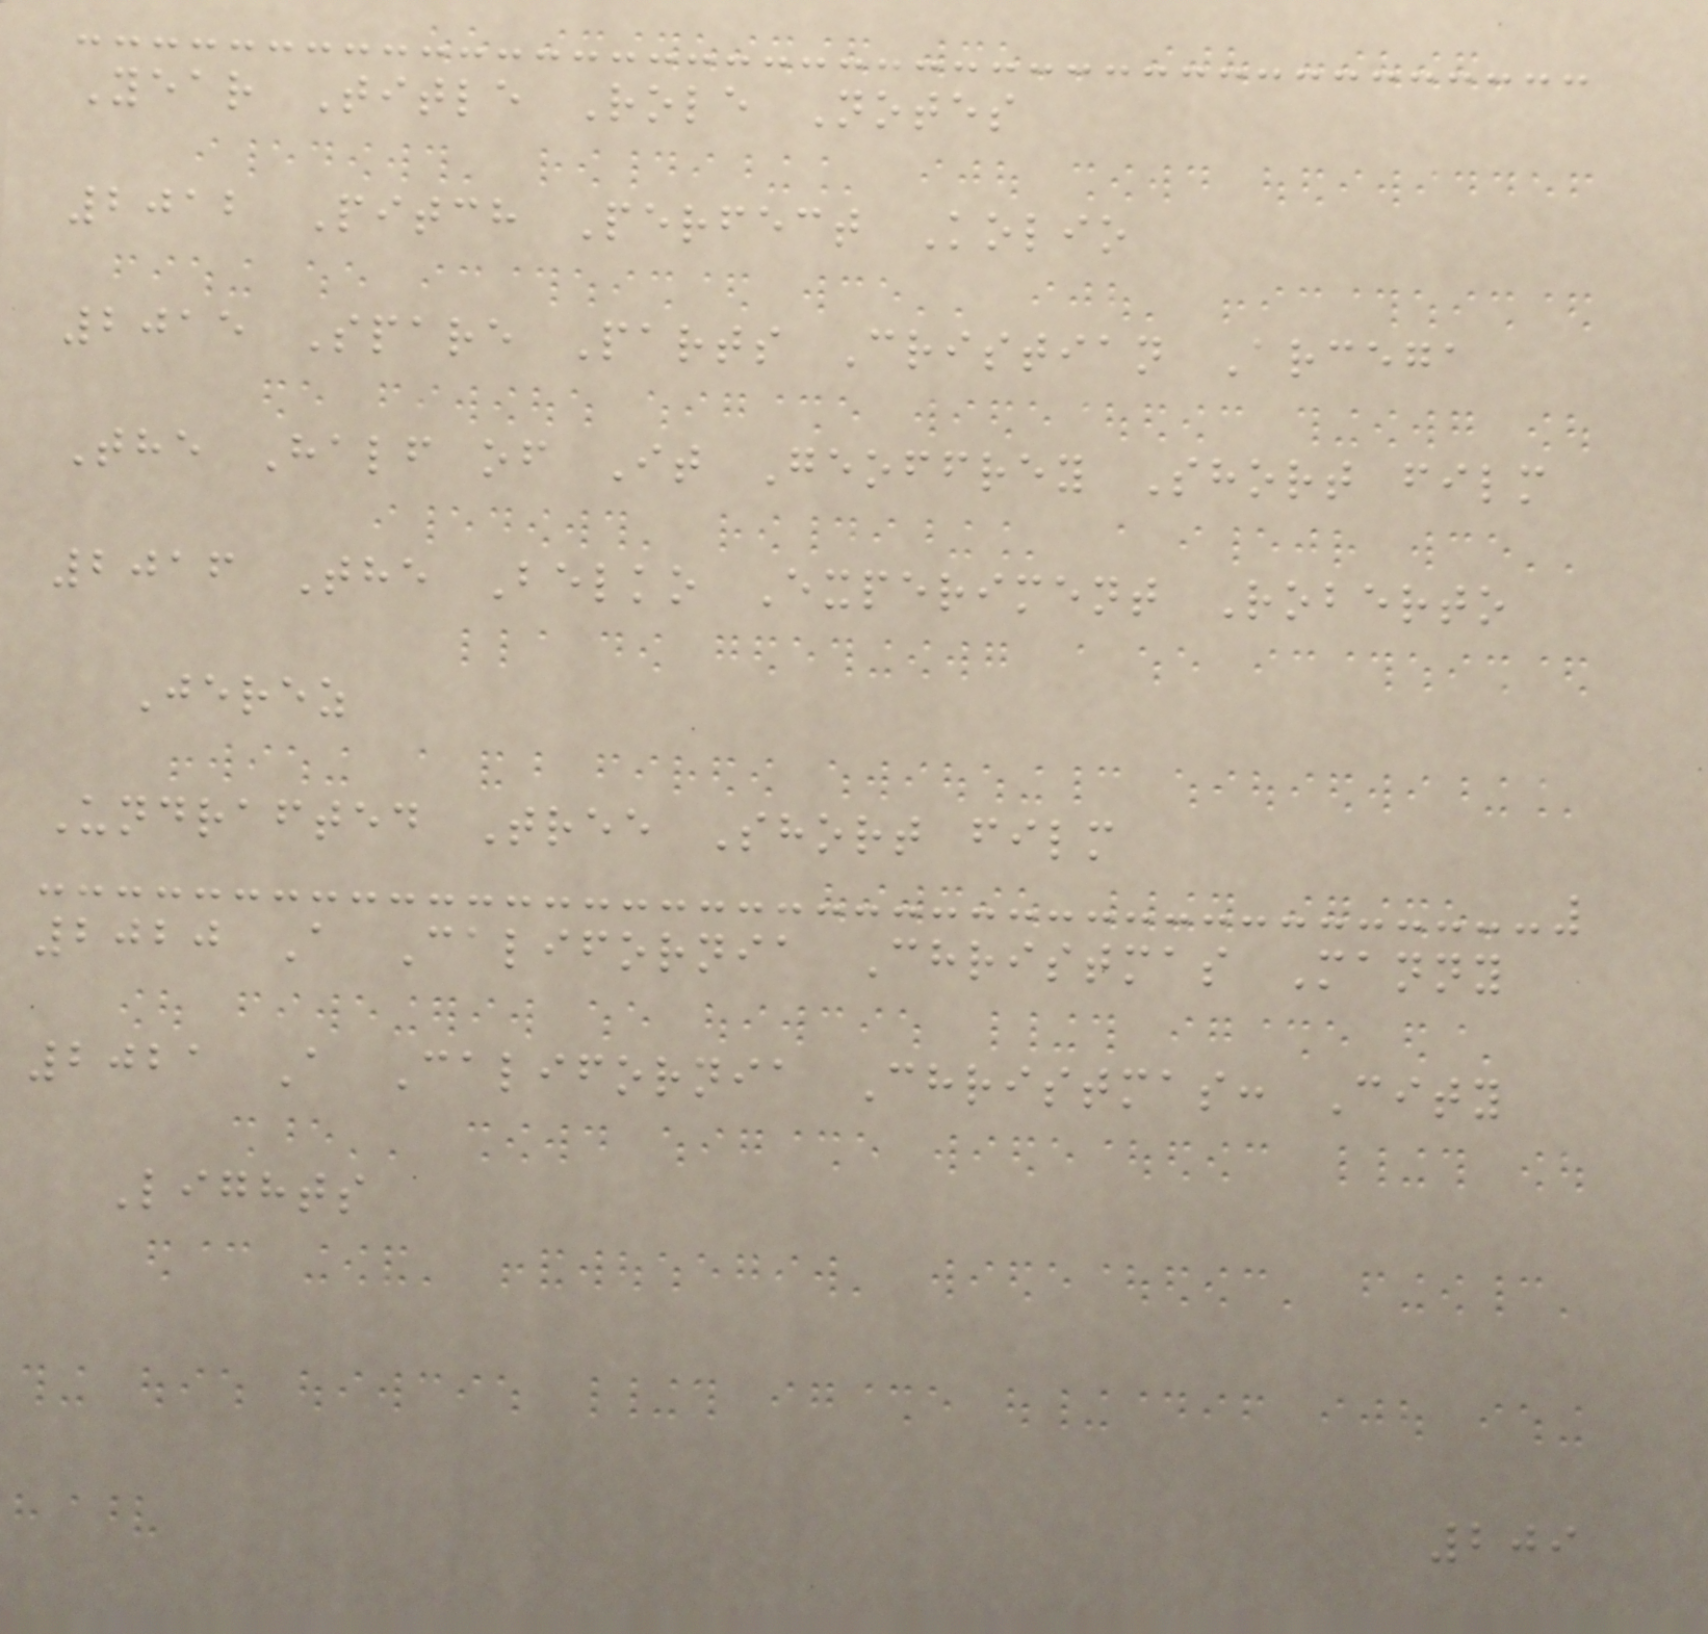Year Title Role Notes
2012 Pitch Perfect Kolio
2015 Spare Parts Cristian Arcega
The Half of It Geoffrey Short film
2016 The Belko Experiment Roberto
Jerez
Undrafted Tree Short film
2020 A California Christmas Manny
2021 A California Christmas: City
Lights
209
